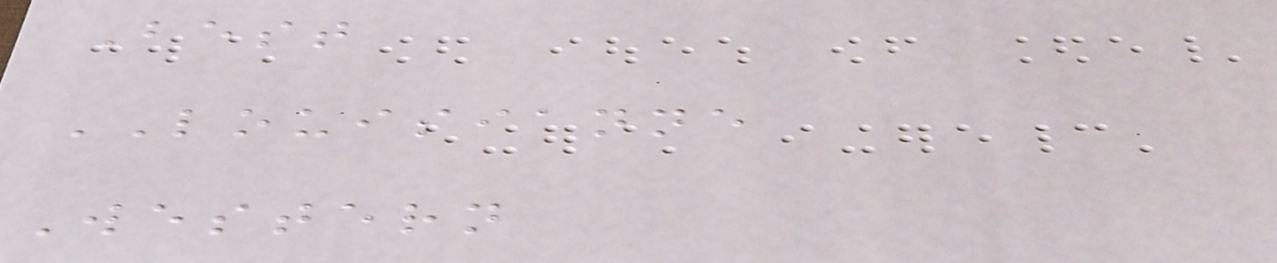Best
LOUISIANNE
Western
